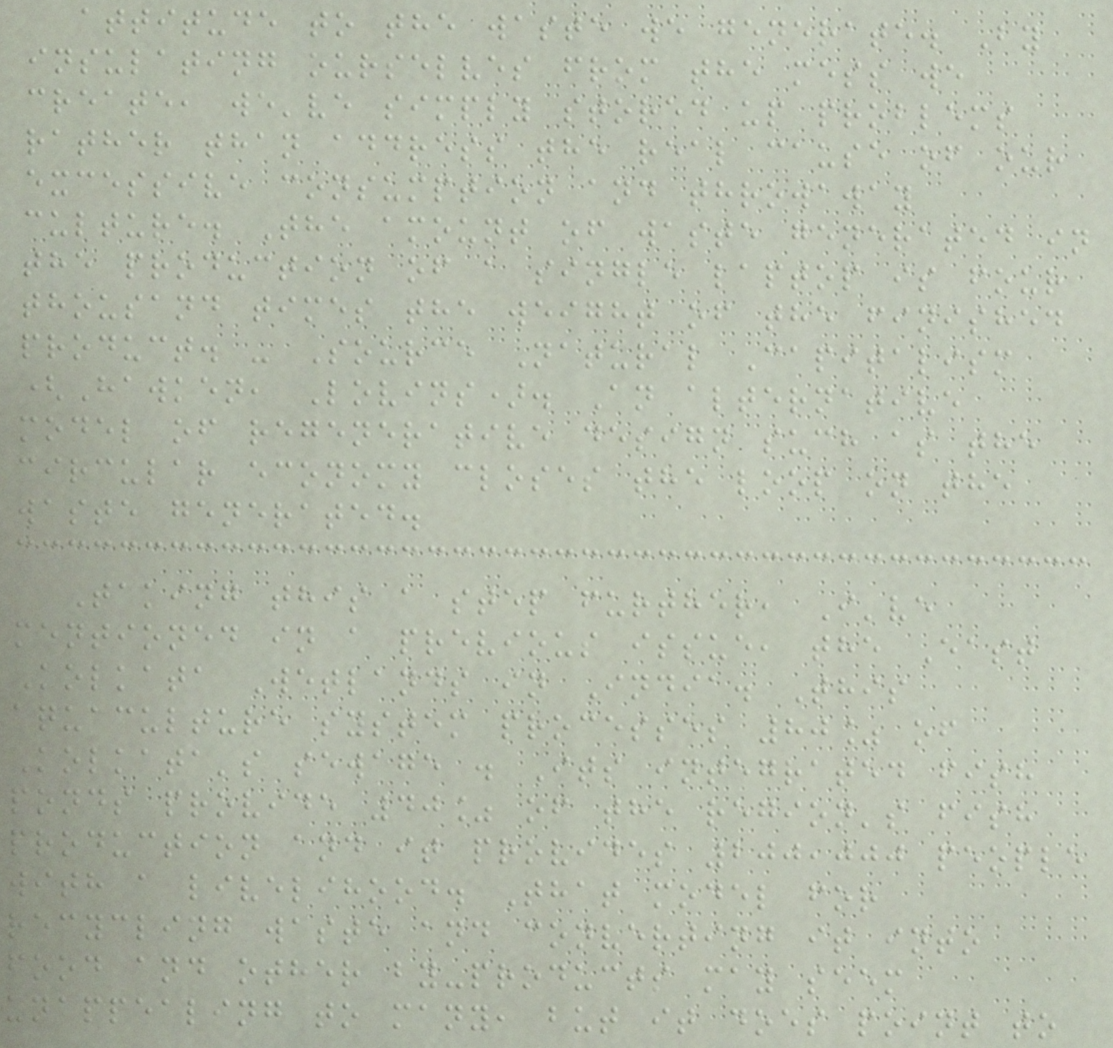attitude to the waste we generate. By
insulating ourselves from the mess we
create, we've simply stored up problems
rather than address the real cause of our
excessive consumption and throwaway
culture. The amount of waste generated in
the production of a single laptop is four
thousand times the weight of the finished
product. - Source Natural Capitalism
(Hawken, Lovins). An alternative
model of regenerative design such as the
circular economy closes the loop on the
waste generated.
Taking this a step further, I've
mentioned in a previous issue, the East
Kolkata Wetlands in India. This
aquaculture system processes 80% of
Kolkata's sewage . Its integrated fish
ponds provide 40% of the region's fish
production and it provides 200,000 people
with a livelihood. That model for
recycling waste and converting it into
food and other by-products may seem
unappealing to many, but it does point to
